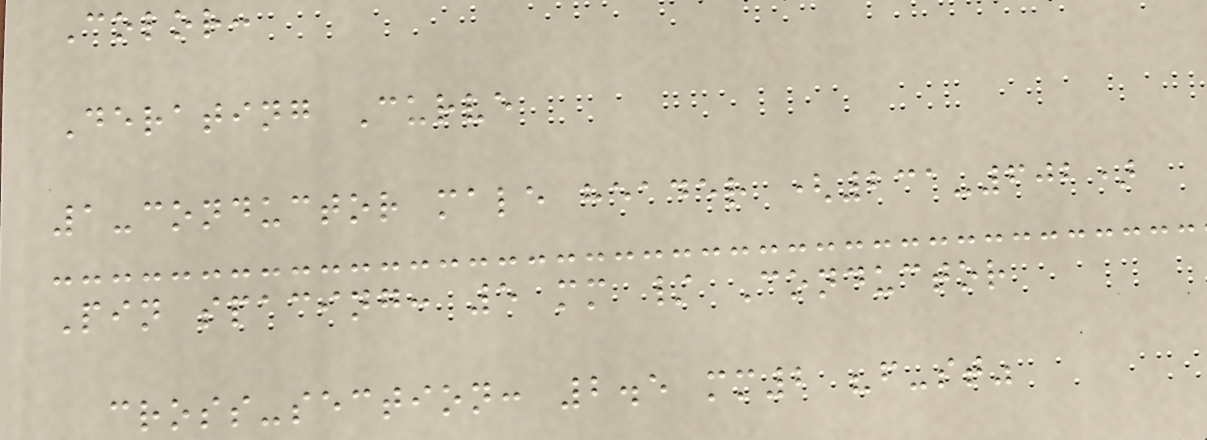Color:
Derating Curve
1-conductor male header (231-602)
Pin spacing: 5 mm / Conductor
cross-section: 2.5 mm2 "f-st"
